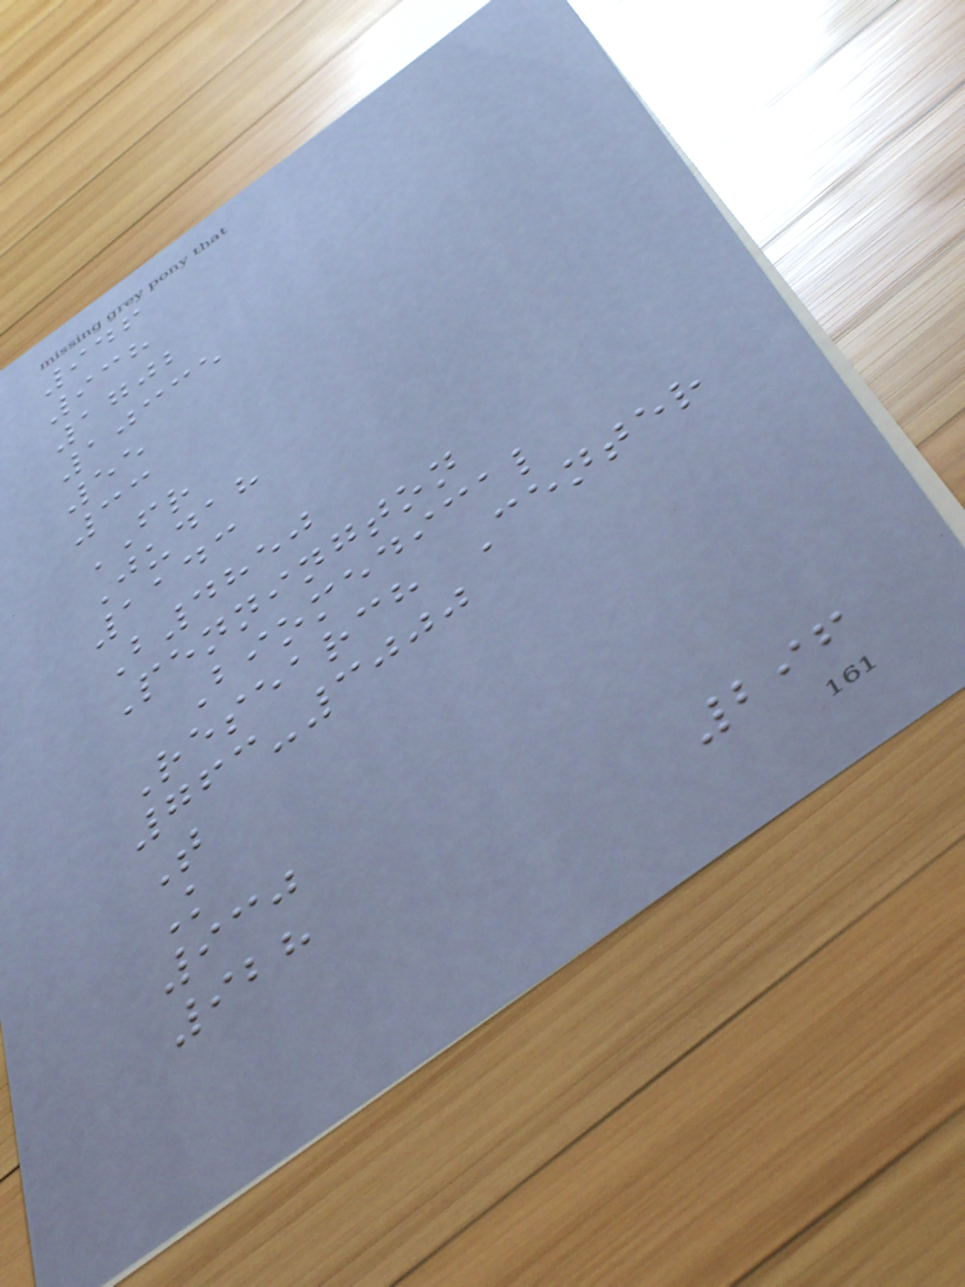946
938
1702
10335
55
33
FR
Judah
1143
B4850
Pennington
Biomedical
Research Center
763-3000
T
K
930
928
296
